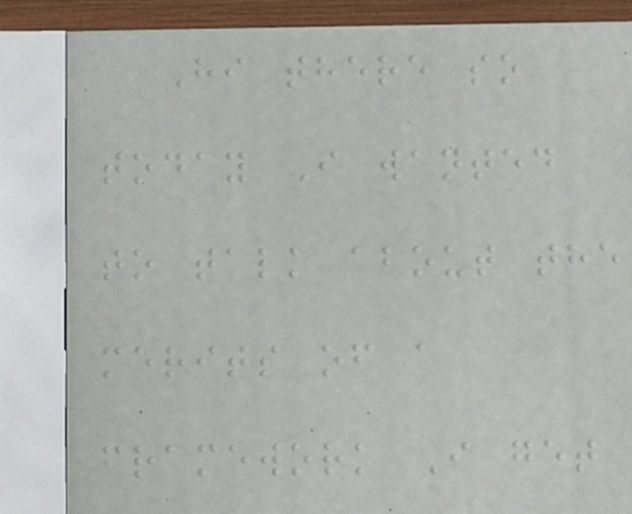Hi there so
today I wanted
to talk about the
merits of a
framework I get
